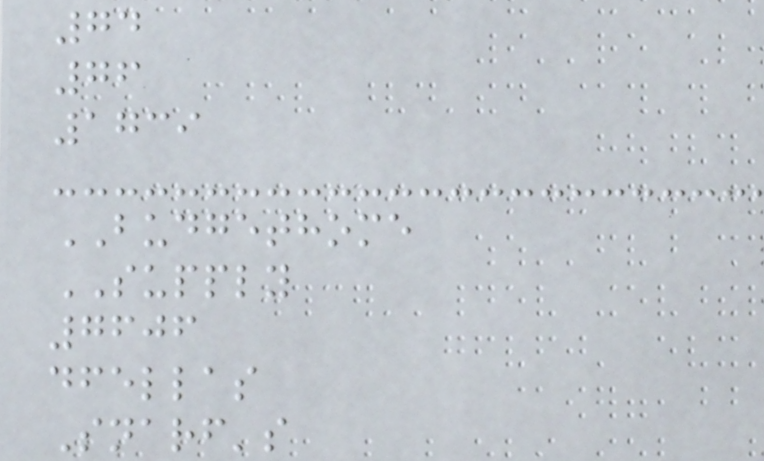74
76
1739
BUDGETHOME
SUPPLY
7606
dfellas
Snarf's
